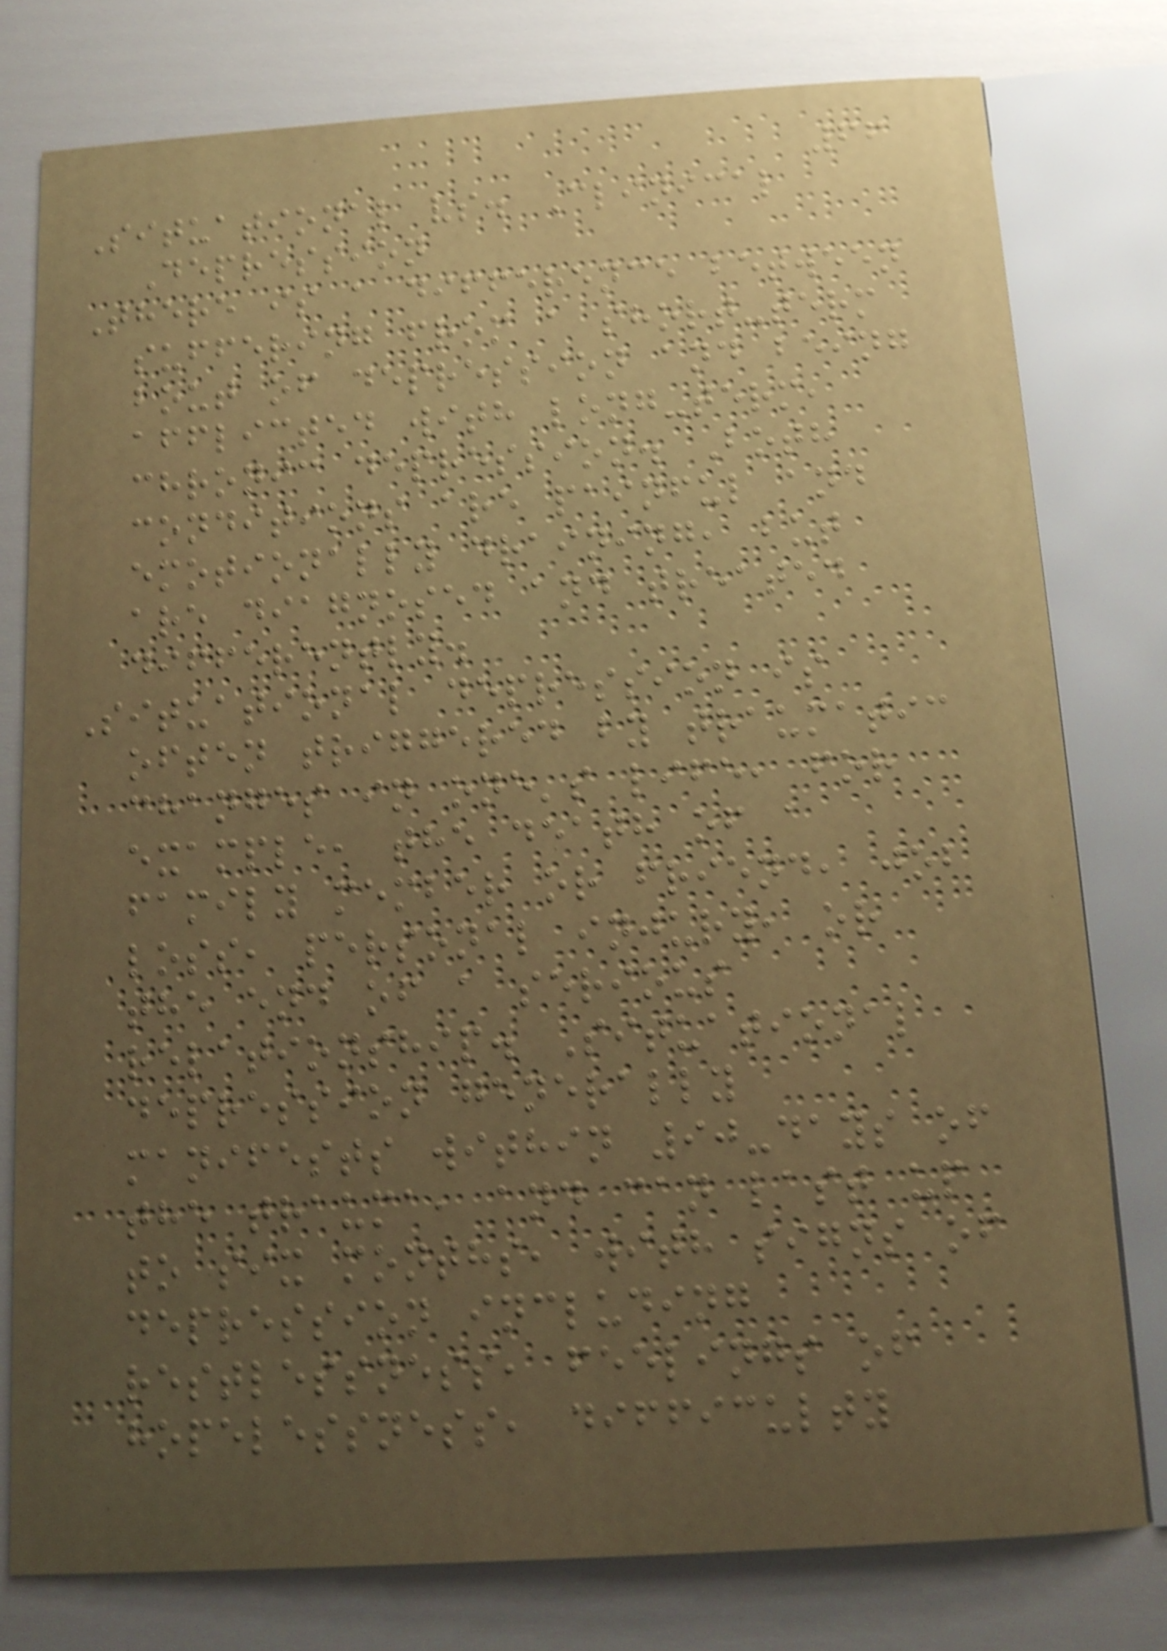66
Situational vs. Clinical
Depression
There is a difference between
suffering from a short-term
bout of depression and being
afflicted with long-term,
chronic depression. Both
conditions are painful and
emotionally draining, but
are diagnosed and treated
differently.
Situational depression is
often triggered by traumatic
changes in one's life, for
example, the death of a
family member or friend, job
loss, personal injury, or
the end of a serious
relationship. Situational
depression generally
manifests within 90-days of
the trauma, and can last up
to six months, with signs of
depression including
restlessness, feelings of
hopelessness, difficulty
